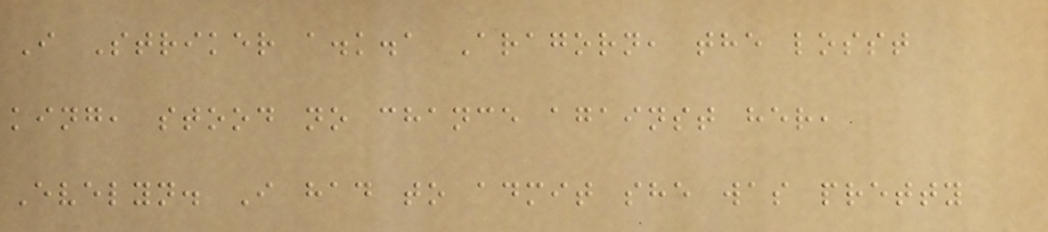I Striker a.k.a Aragorn, the losst
king, stood no chance against her,
Evelyn. I had to admit she was pretty
